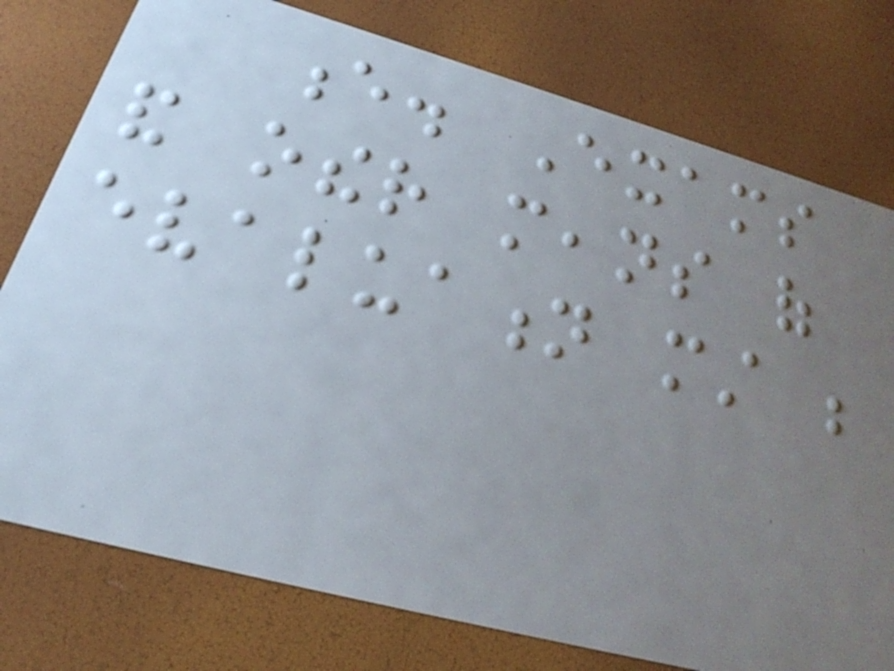e. Exams
and other means of
evaluation must be
